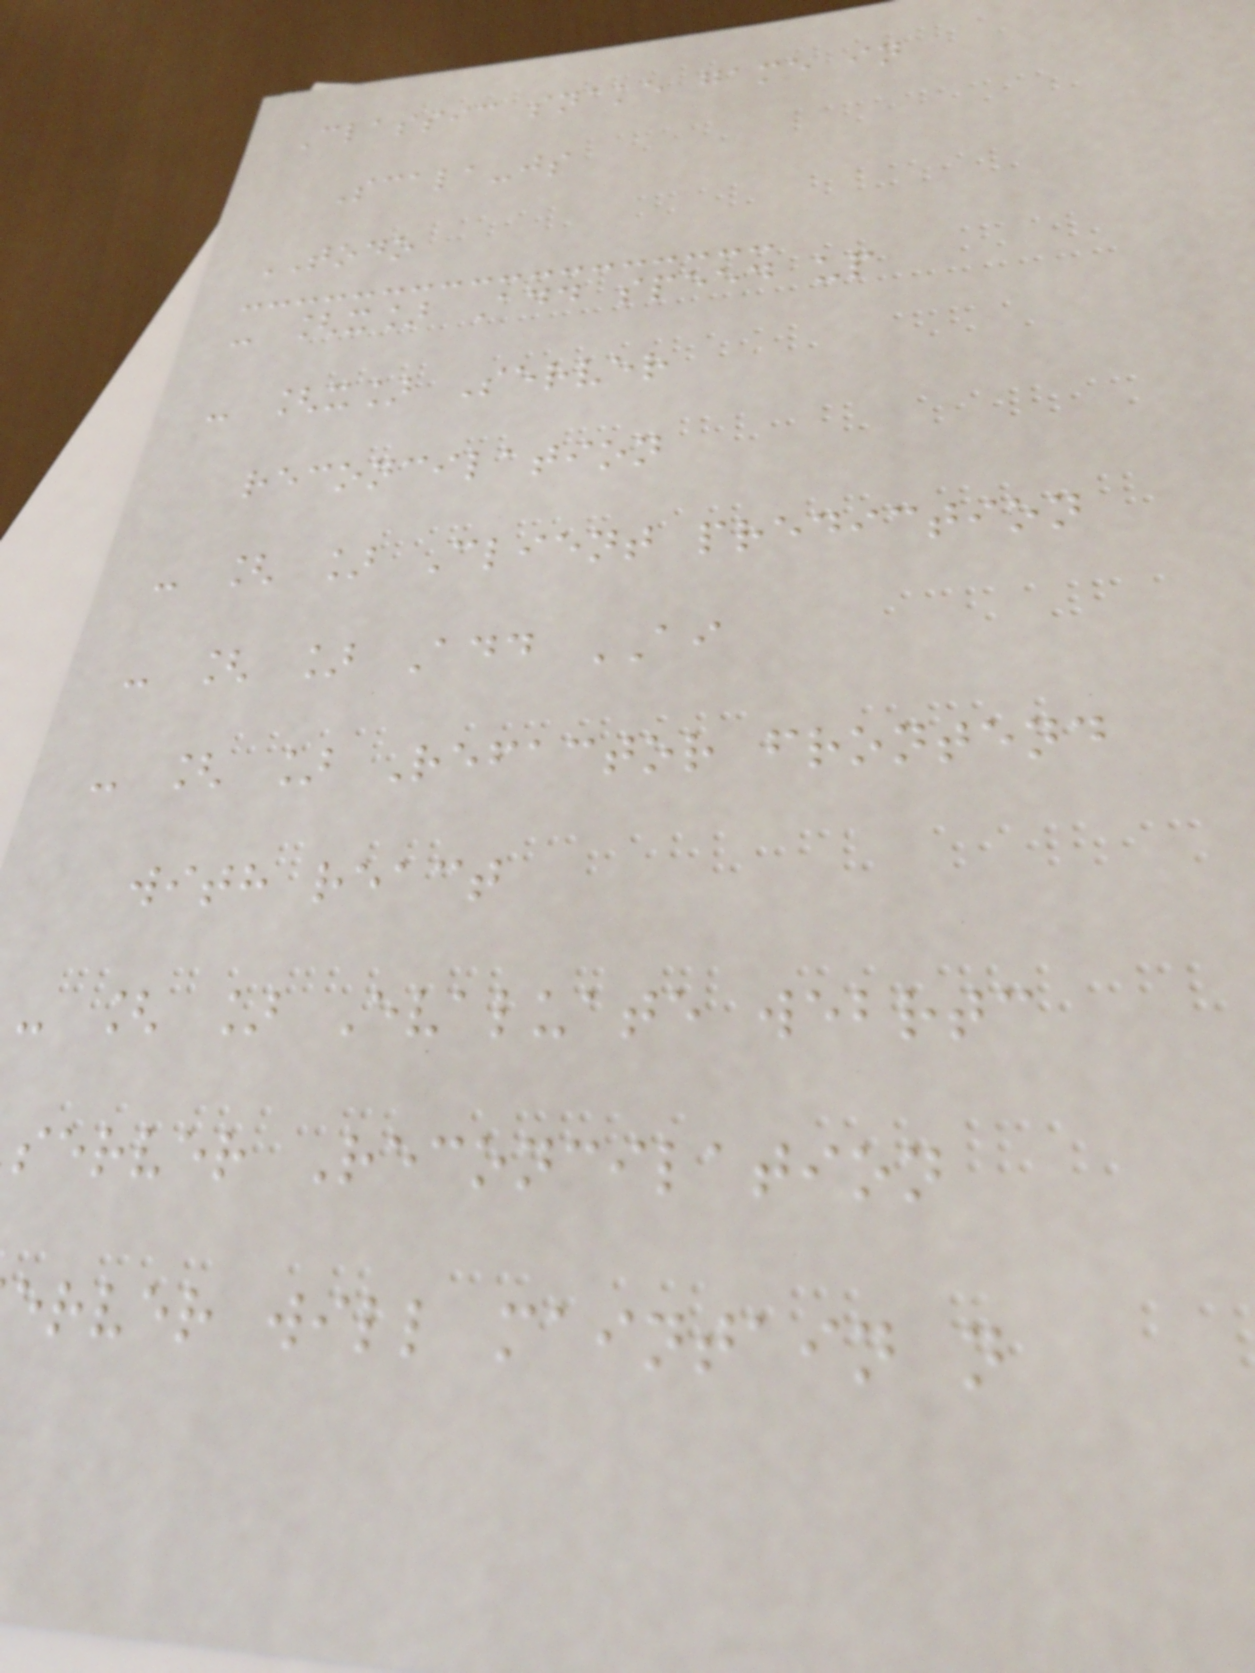Classic snake game in
Scala-js
TODO
- [x] Add speed up
- [x] Server
reconcilation
- [ ] Client prediction
- [ ] Add AI
- [ ] Refactor frontend
with react
- [ ] Evaluate webrtc
server Reconcilation
erver will maintain n
